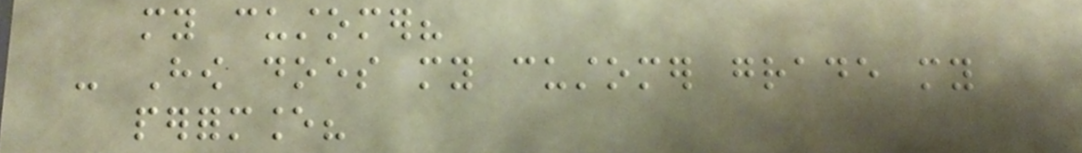my customer?
- How does my customer grade my
performance?
